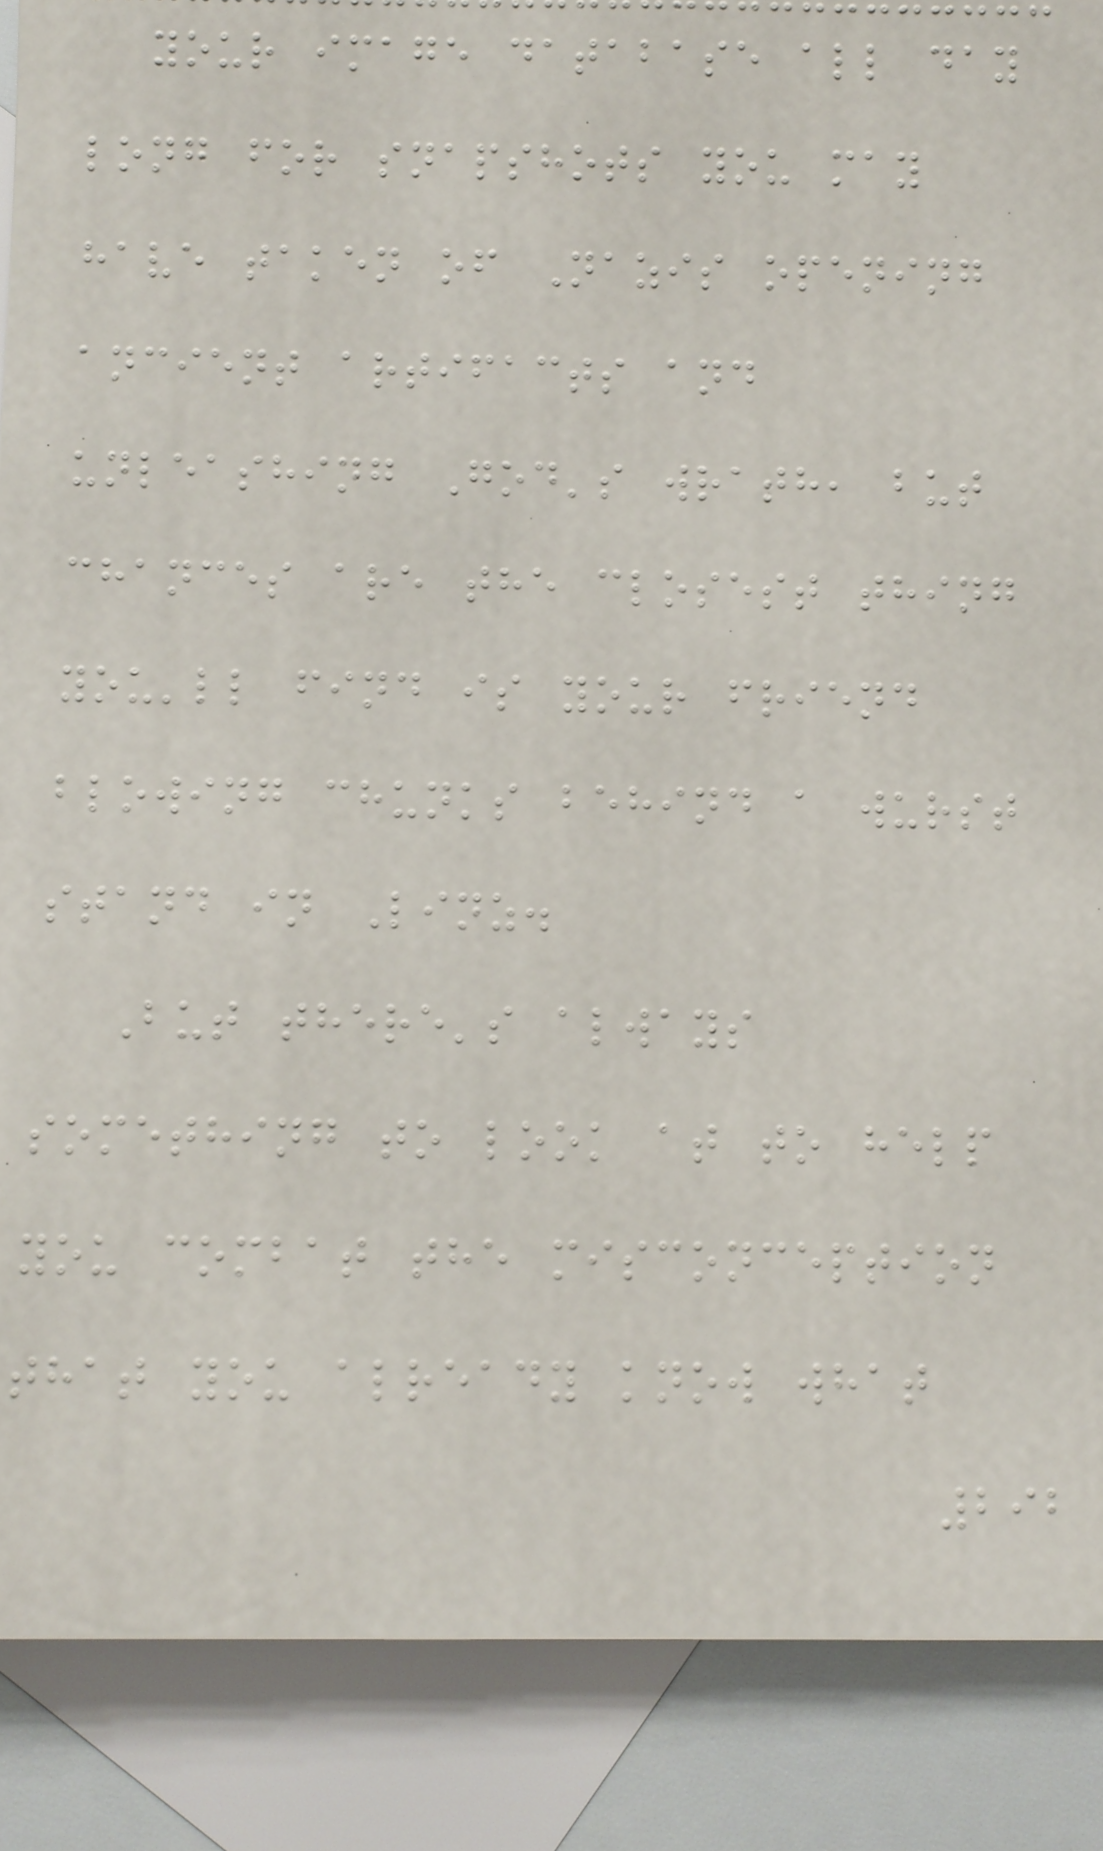your image database all day
long for snapshots you may
have taken of Nazis opening
ancient artifacts and
unleashing God's wrath, but
chances are the closest thing
you'll find is your friend
blowing chunks behind a wurst
stand in Linz.
But there's always
something to look at to help
you combat the misconception
that you already know what
292
